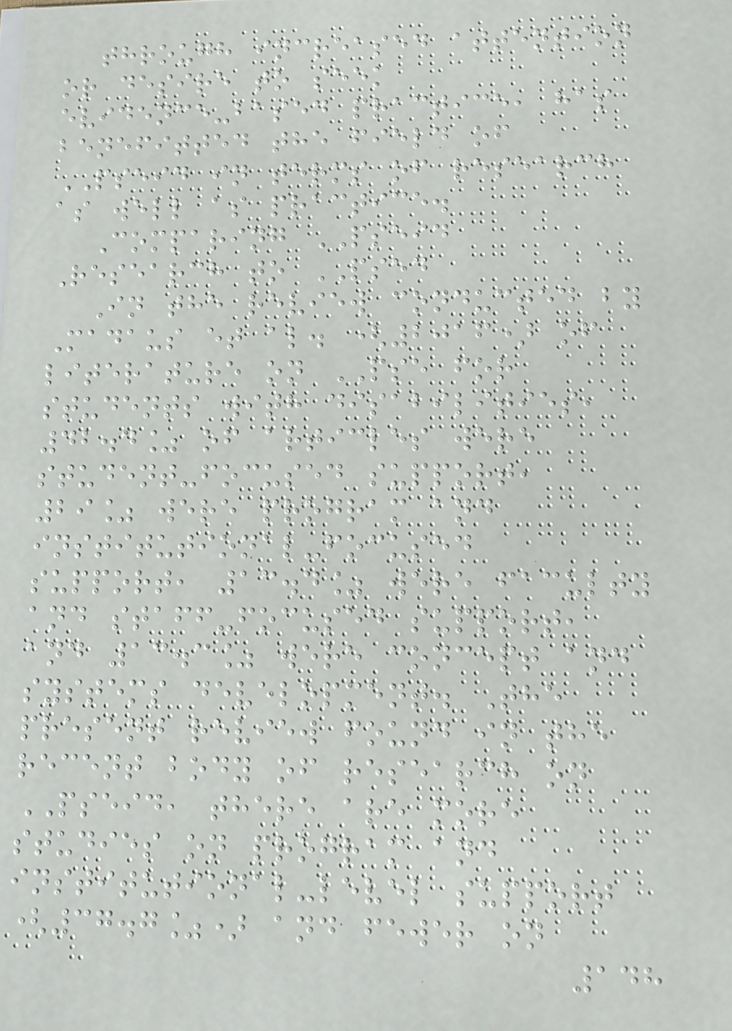through increased attention
or desire to seek
evidence-based practice, has
benefitted the field of
PSEID in terms of research
as well as practice.
Comparing PSEID
Research to PSED
In the review conducted by
Madaus et al. (2016) of
literature on PSE for
students with disabilities,
42.4% of articles were
student-focused support,
29% were program and
institutional-focused
support, 13.4% were faculty
and staff-focused support,
and 13.3% were concept and
systems development. The
present review found in the
recent body of research on
PSEID, there are more
studies on program and
institutional-level support
(37.7%) and fewer on
148
